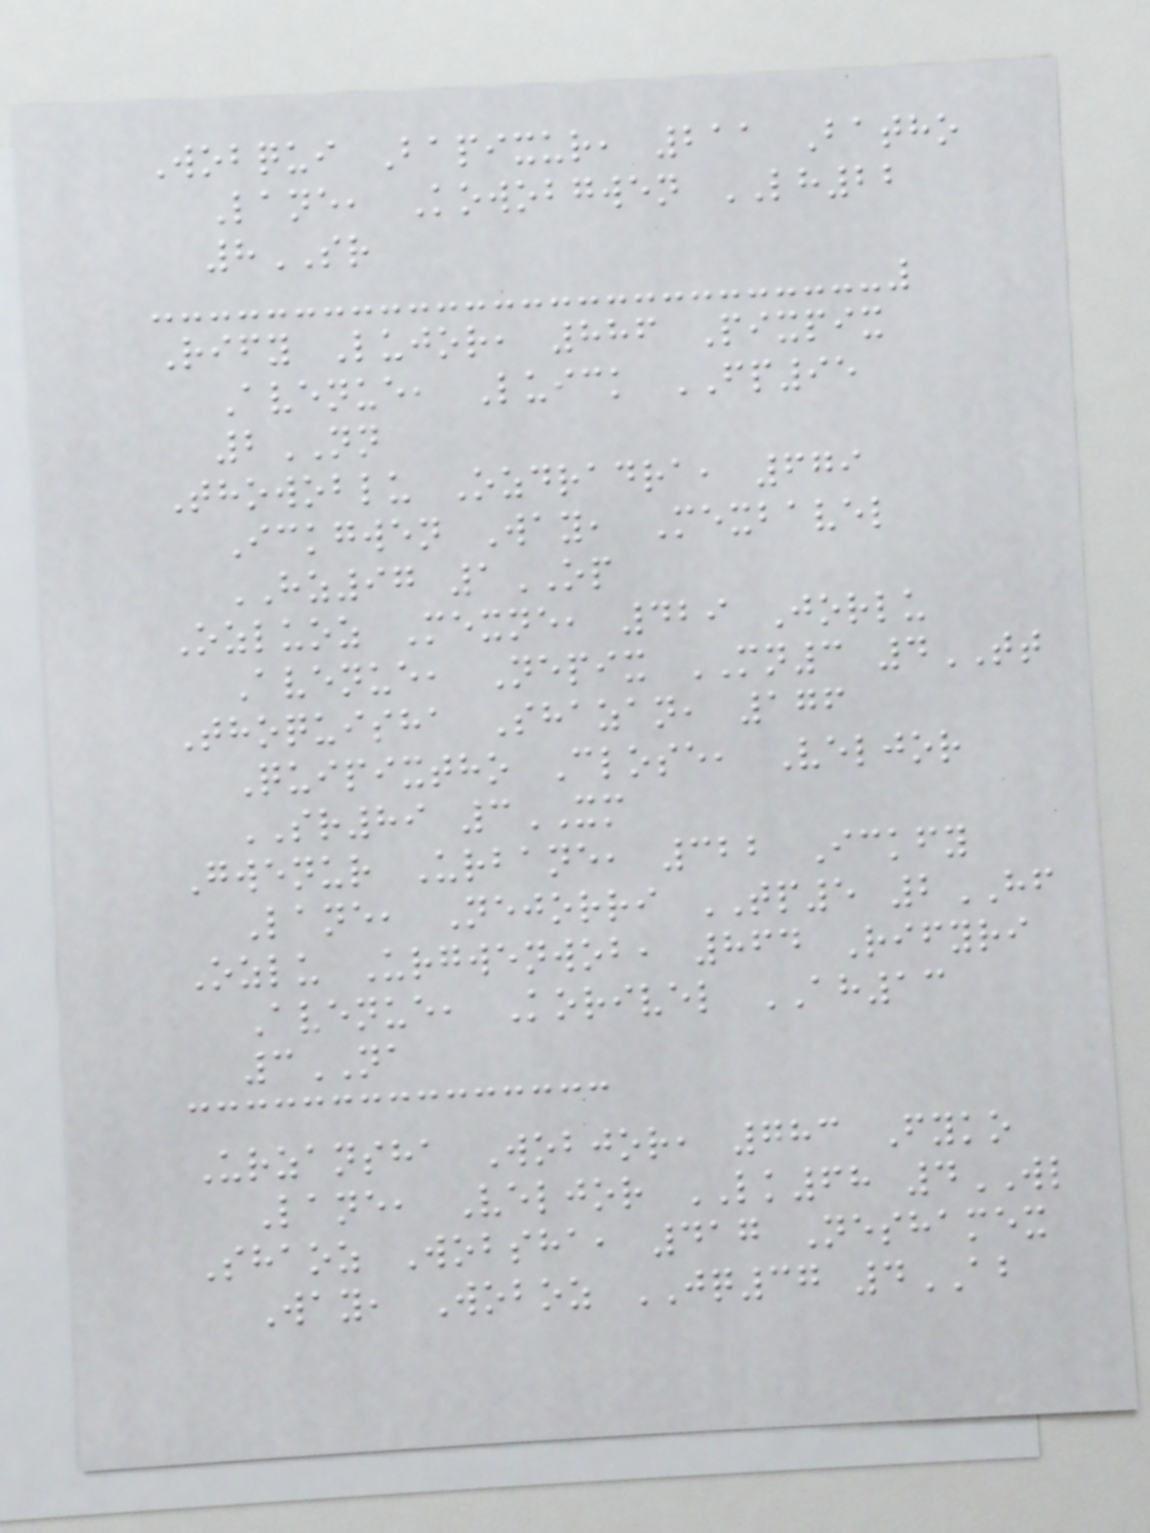Wobqui Bapixur, 211 Batho
Lane, Kowobgwen LH22
8SR
Rify Lujor, 886 Pixpix
Avenue, Luick FP95
2NN
Thowoblu Ozdradra, 679
Ickgwen Way, Mexbavel
HZ97 1OP
Ozluoz Mexne, 429 Jorlu
Avenue, Nepix MN3 4TT
Thoquisha Shazan, 176
Quipixtho Close, Veljor
SR89 3XM
Gwenur Urbane, 322 Ickfy
Lane, Nejorri TP5 2HF
Ozlu Urgwenwob, 864 Rifyri
Avenue, Korivel AH13
3NA
Urzansha Wobjor, 783 Fyko
Lane, Veljor LK68 4WL
Shaoz Wobsha, 417 Neshamex
Way, Woboz JQ37 4AB
